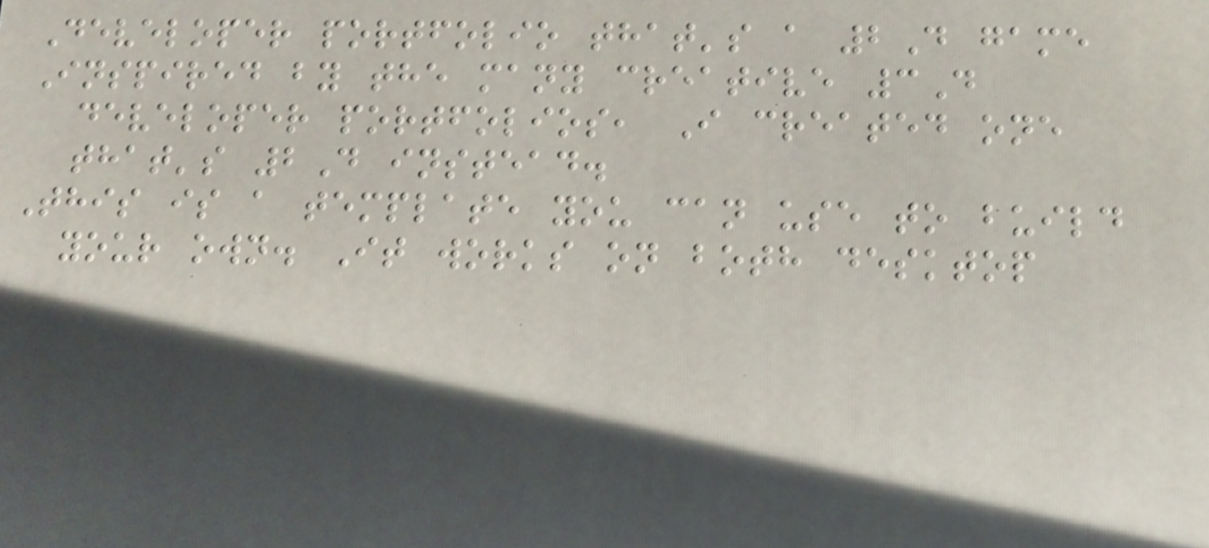Developer portfolio that's a 2D game
Inspired by the many creative 3D
developer portfolios, I created one
that's 2D instead.
This is a template you can use to build
your own. It works on both desktop
